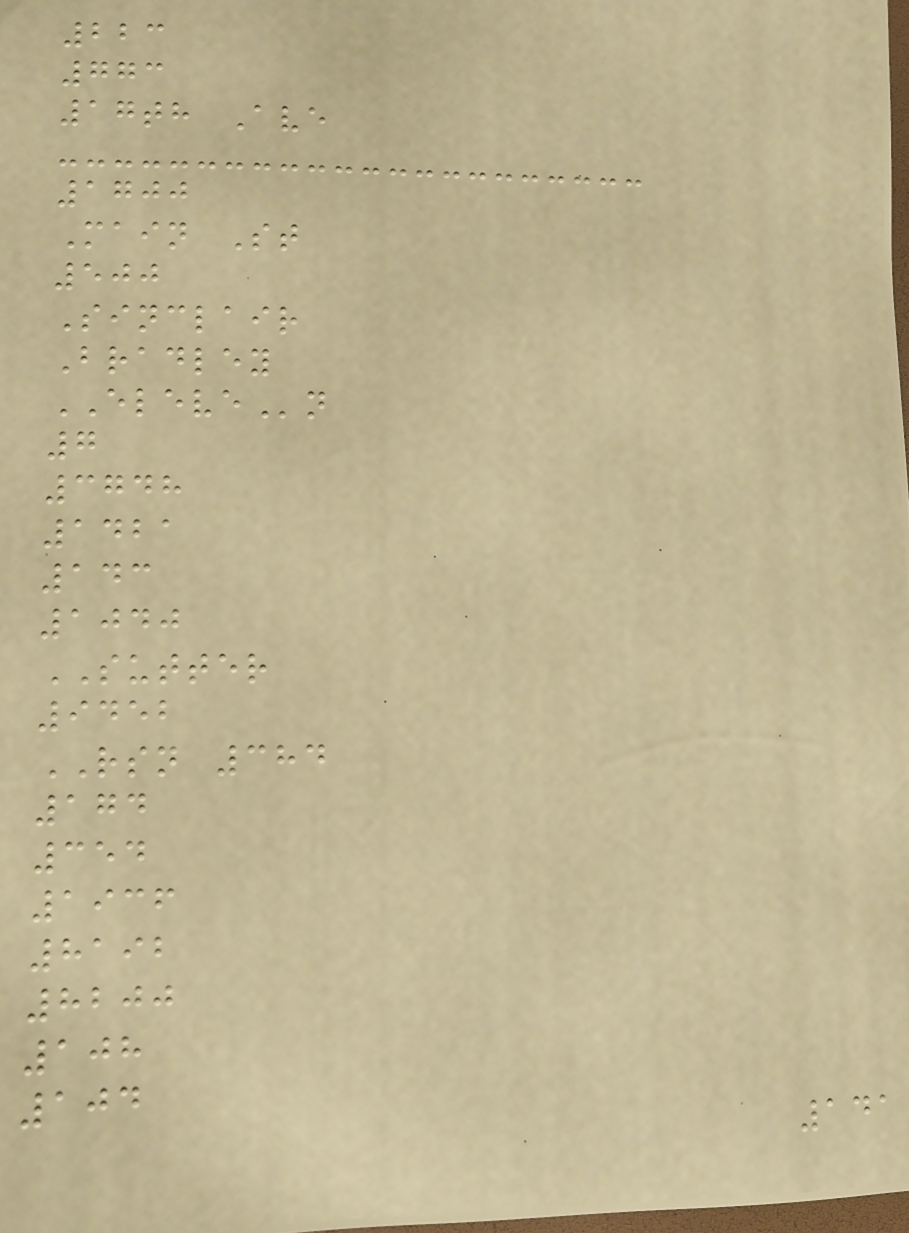223
773
17th Ave
1700
Main St
500
Sinclair
Bradley
ELEVEn
7
3748
1421
143
1040
SUTTER
9452
RSN 384
174
354
1936
8192
8200
108
104
141
